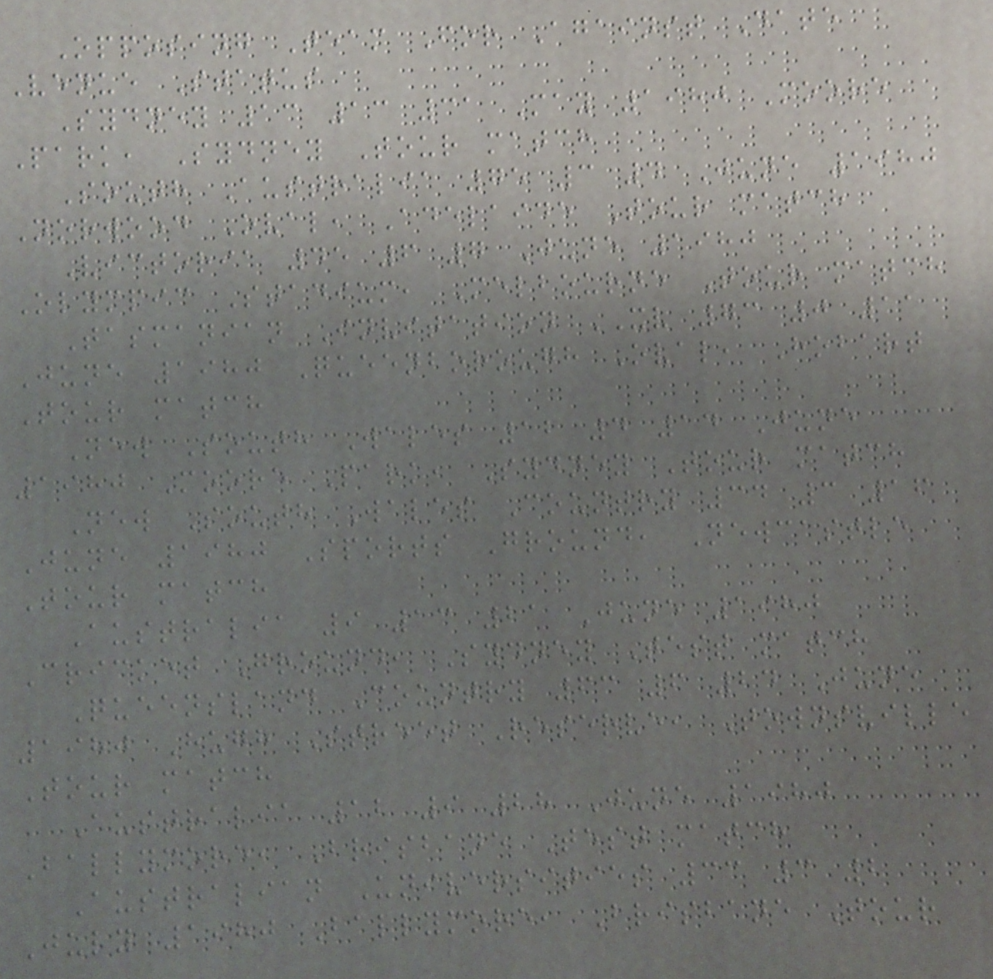Opposing Team For Against Date
Venue Status
Sydney 13 13 31 May 1980 Moore
Park, Sydney Tour match
South Australia 75 3 4 June 1980
Norwood Oval, Adelaide Tour match
Victoria 45 6 7 June 1980
Olympic Stadium, Melbourne Tour match
Tasmanian Invitation XV 73 0 11
June 1980 Queenborough Oval, Hobart
Tour match
New South Wales 12 4 14 June
1980 Moore Park, Sydney Tour match
New South Wales Country 34 3 16
June 1980 Sports Ground, Newcastle
Tour match
Australia 9 13 21 June 1980
Cricket Ground, Sydney Test match
Queensland Country 63 6 24 June
1980 Hugh Street Reserve, Townsville
Tour match
Australia 12 9 28 June 1980
Ballymore, Brisbane Test match
Australian Universities 33 3 2
July 1980 Ballymore, Brisbane Tour
